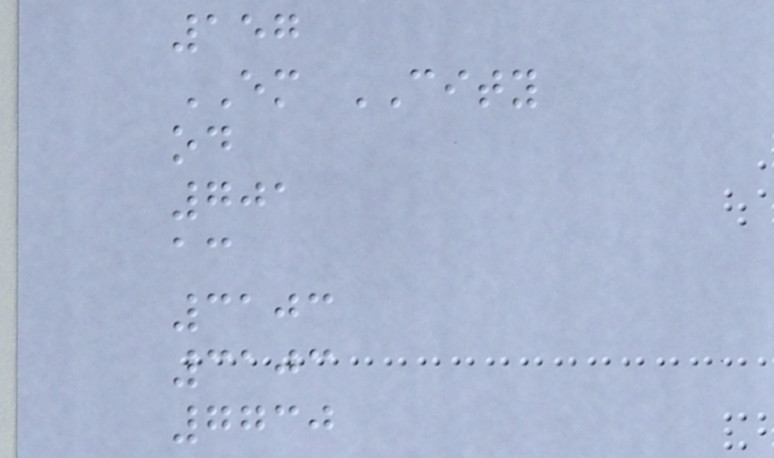157
EM CITY
od
701
ac
3103
3103
7730
